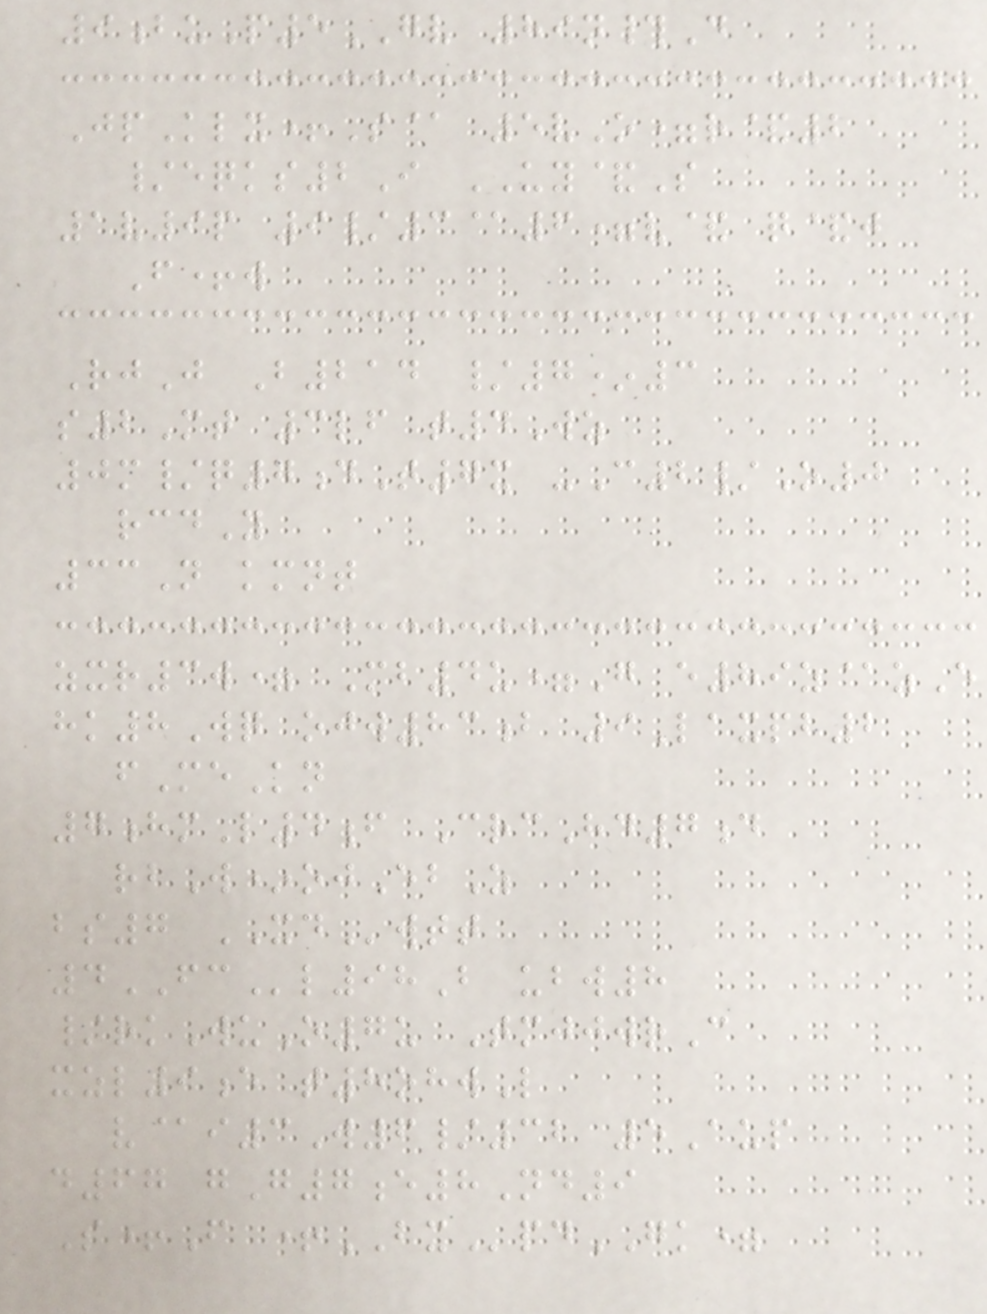9buP5GV 89n#D
JpKlx+S@ 5vO=r&2
/eqks2I UY&S
1v9p 9/3@6=v& q&j
F+w
RjJ B214 /7*3
s2Mt 3lf t4Wz
0m/q7dT7x -C2/O0
rcdY
33N kmnt
zxr3w= Mb4u=G e89z@zE
hk8Wq ojw83b 9Laxpb2
fMeKn
7hmL4f CrcHd7d
rbW*ojEbZ
bs7 XDwtt
4FCl98B ubw8
/rkWuO7u TmjjwrC
xzl9e t8ohwL
v@i3W6/32 5Aup
d67 gG7e8Nd9
S+F +BXpdGK=
